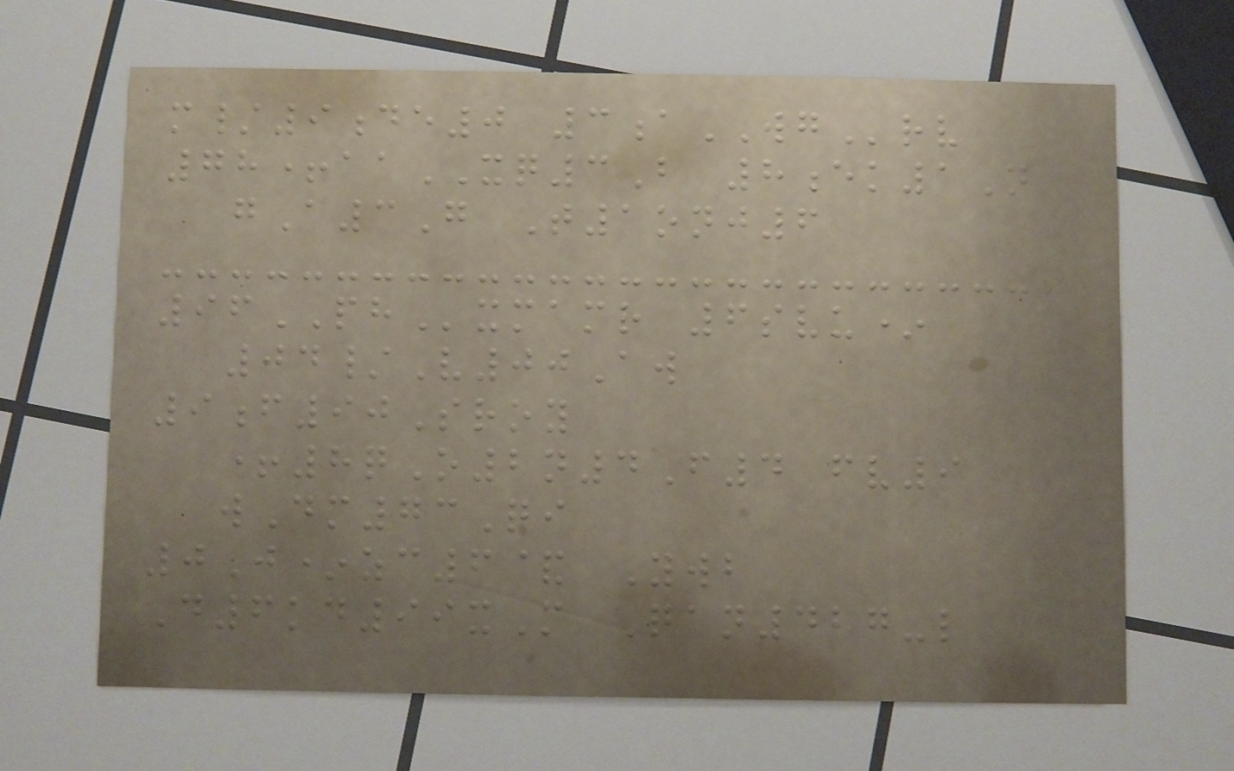m/9de0 3aWGrv
78+aaXQ3B 8ek1N
gA3G T1onj6
96PHxmamr 6svu*
04/V00Aw
9f90Sroy
+8qO2n4F4 fv9
wDm73Qi
0J*zc6& Ywb
D6kd99xM Qan427-l
